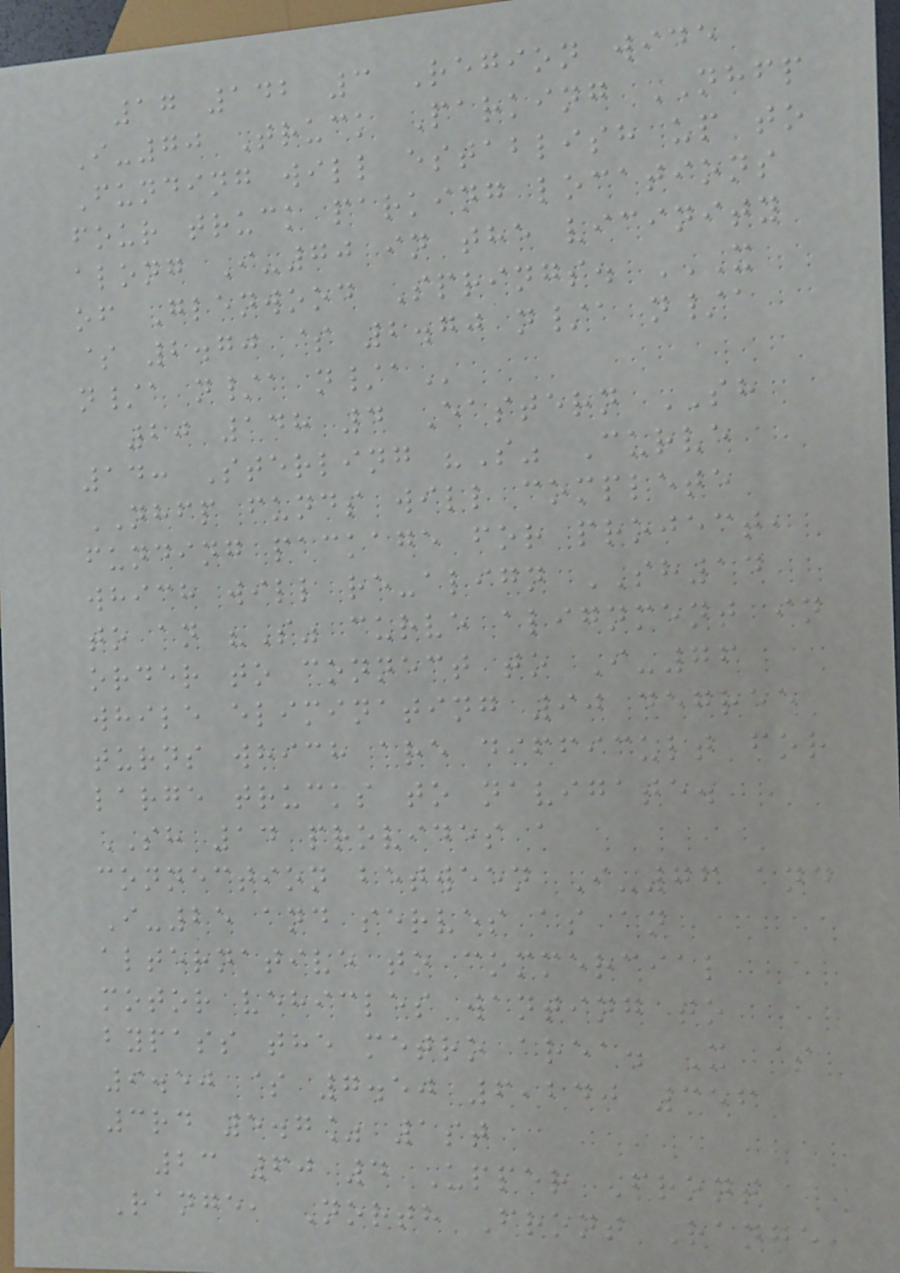17 142 3 Region wide
I-70 Truck Parking NHFP
Funding will establish up to
four truck parking locations
along I-70 in the vicinity
of Glenwood Springs. X
$ 2.70 $ 2.70 N/A N/A
N/A N/A N/A
20 148 4 Eastern SH
14: Sterling "S" Curve
NHFP funds will complete
funding package for project,
which will re-align SH14
to an "S" curve alignment in
order to connect to I-76
while eliminating 90 degree
turns which are difficult for
large trucks to navigate.
SH 14 provides a
connection between I-76 and
I-25 and serves as an
alternative to commercial
motor vehicles wanting to
bypass the metro area. X $
9.50 $ 7.50 6,240 356
3rd 5.7% 1st
23 60 4 Upper Front
Range, North Front Range,
